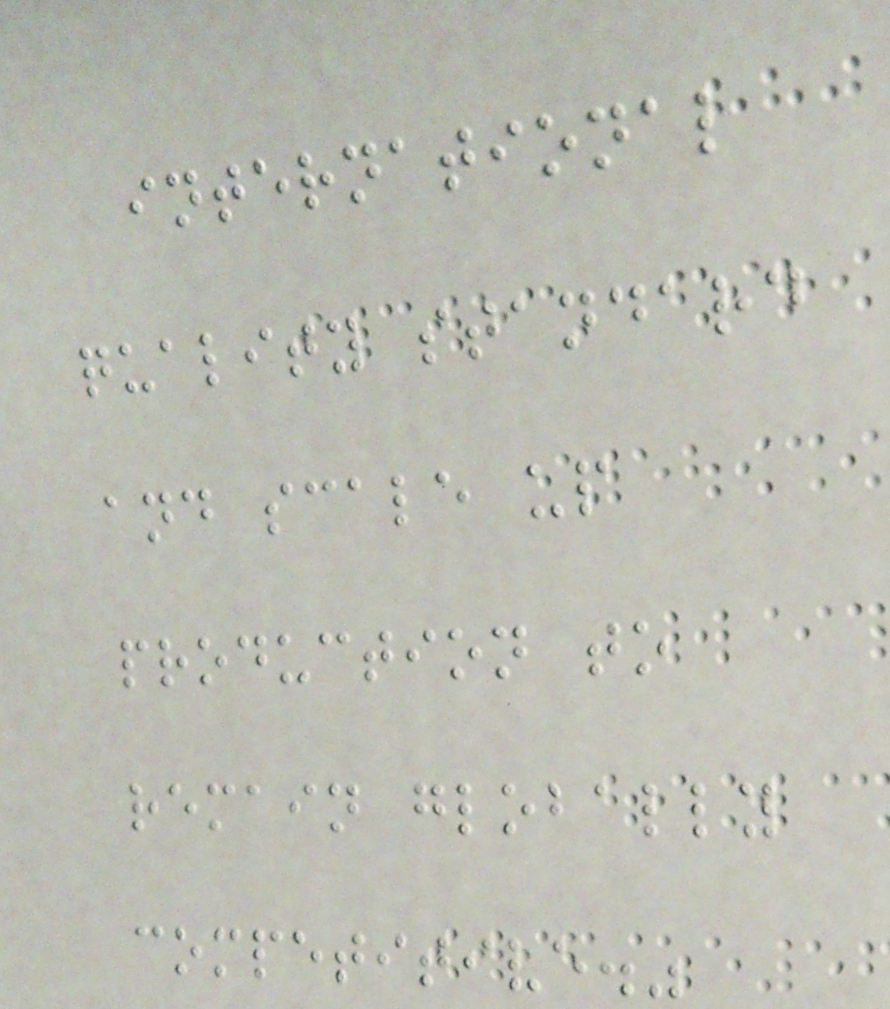international
quality standard
and scale up
production to
remain globally
competitive."
